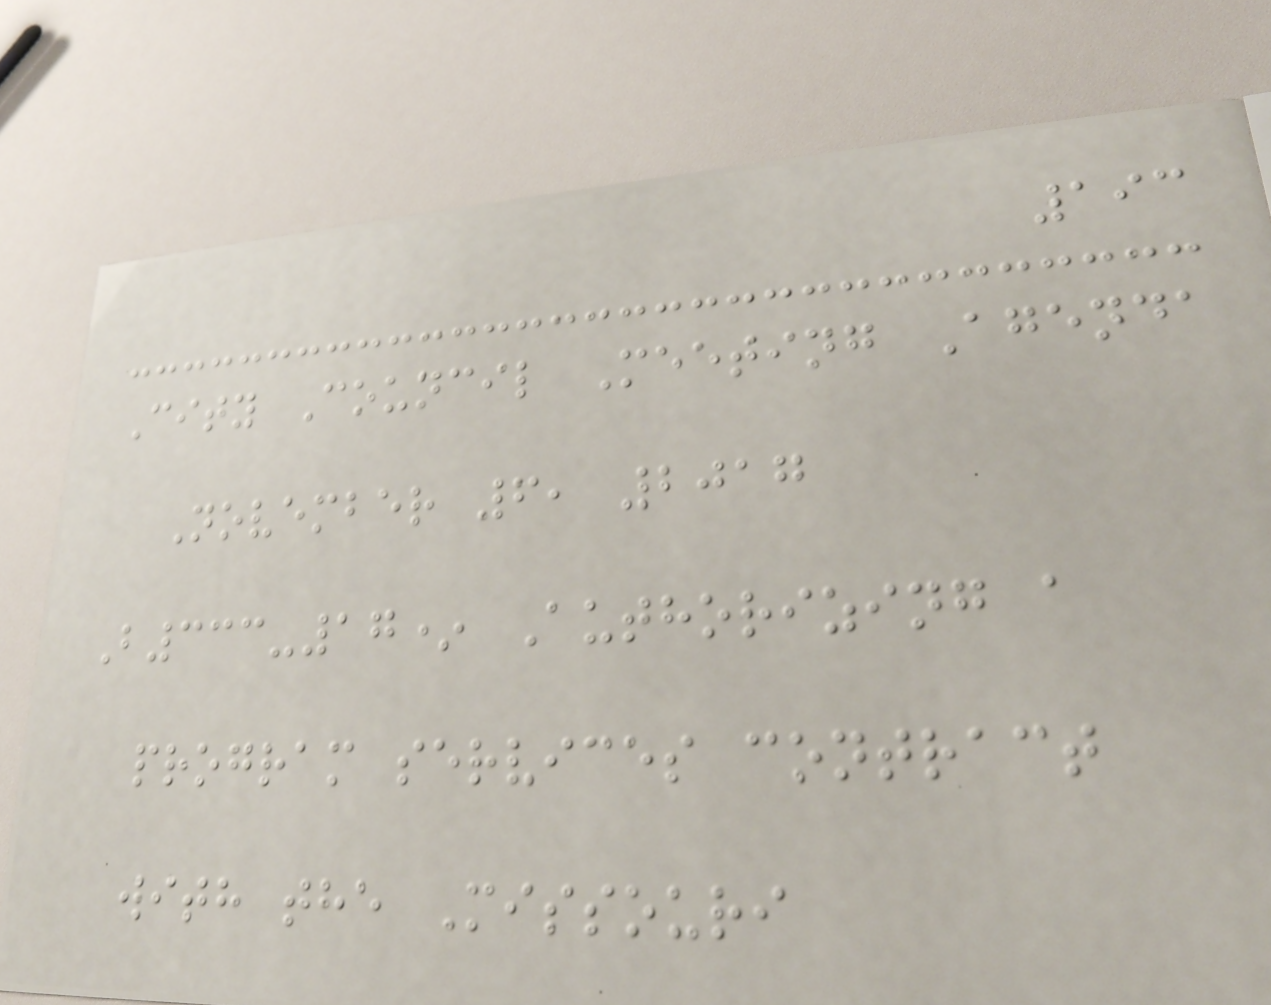193
City Council Meeting Agenda
November 6, 2017
B333-17* Authorizing a
program services contract
with the Missouri
